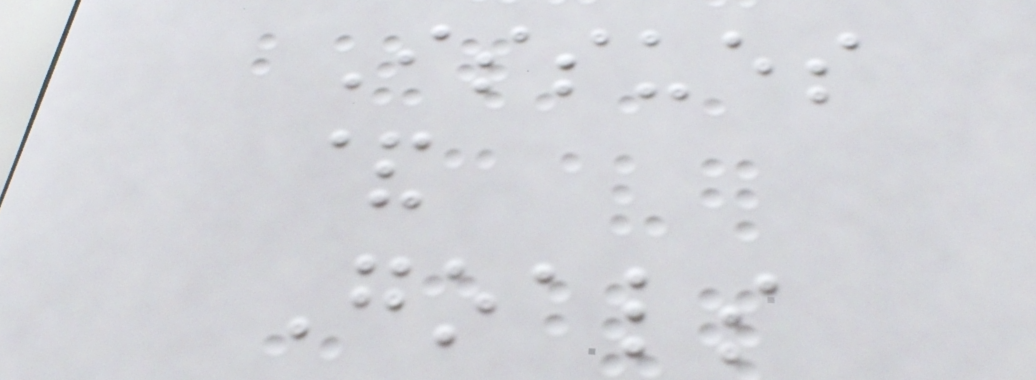Issues
&
Goals
